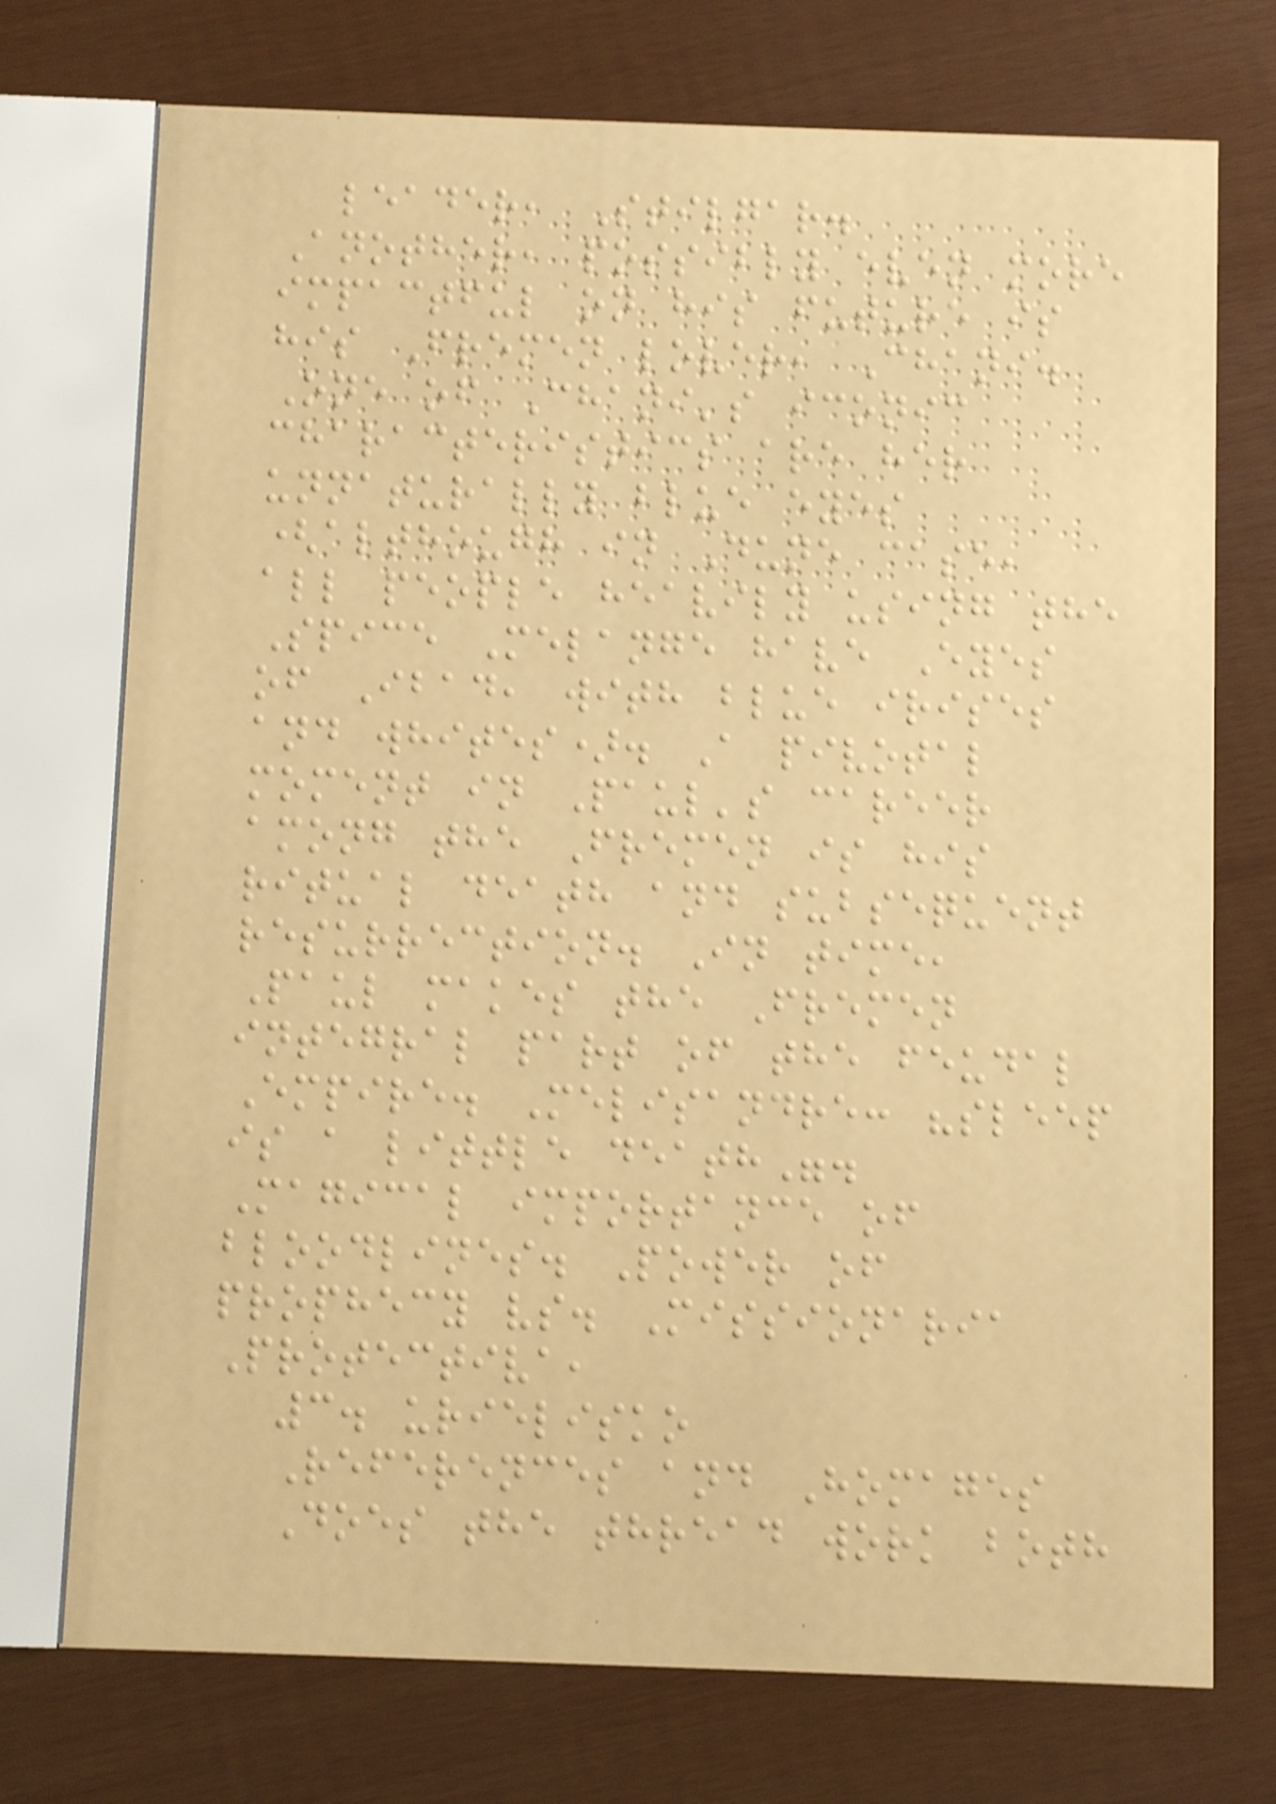leader, Stilgar.
Another, possibly even more
impactful on his future is
his Fremen lover, Chani.
One of Chani's iconic
characteristics are her
unnaturally blue eyes
(although in Dune case,
all people heavily using the
Spice Melange have Eyes
of Ibad, with blue irises
and whites). A pivotal
moment in Paul's career
among the Fremen is his
ritual death and subsequent
resurrection. In time,
Paul makes the Fremen
integral part of the feudal
Empire. Melisandre: "sleep
is a little death".
Magical importance of
bloodlines. Power of
prophecy vs. Missionaria
Protectiva,
3. urielisko
References and Homages
Does the thread work both
